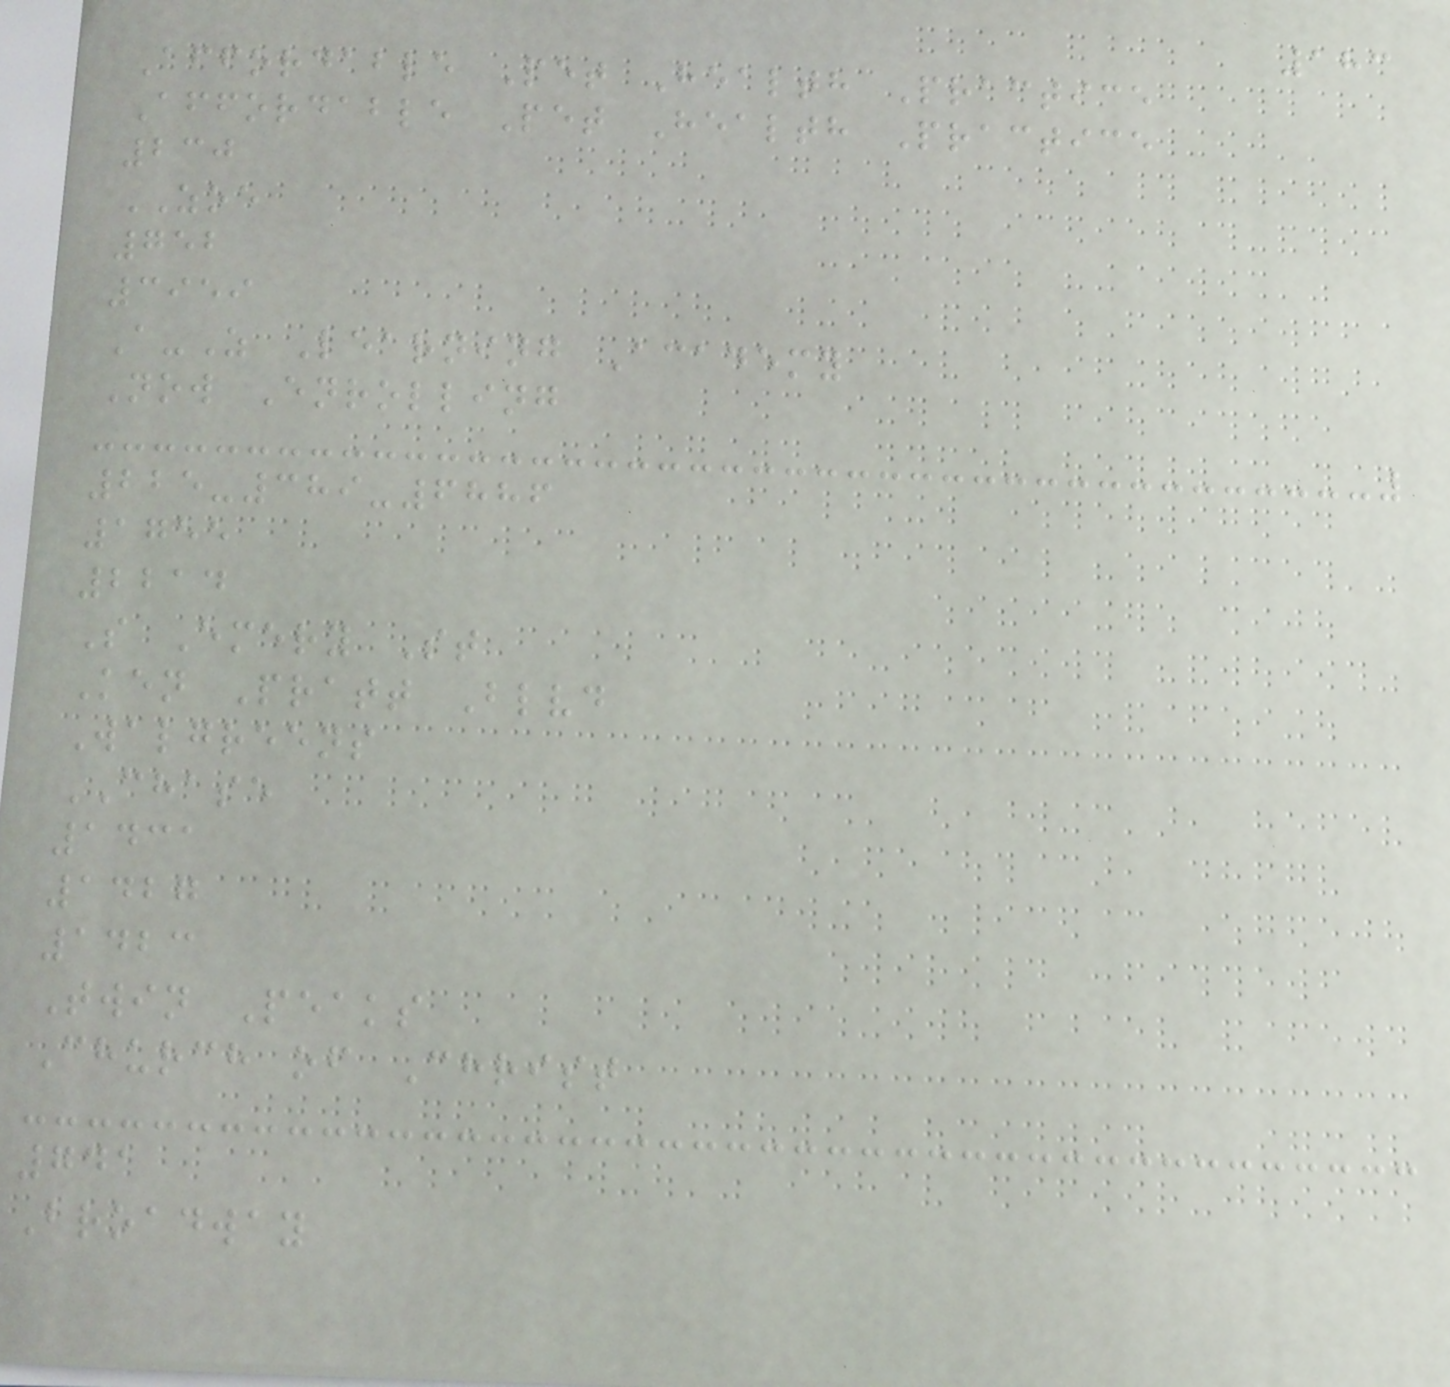183
Affordable Pet Health Practice
Affordable Pet Health Practice
230
ZOE
752
3959
A-Z Learning Academy
Now Enrolling
225-389-6886
1755
2214
S Emery St
Ken Pratt Blvd
Walgreens
CHASE
1431
1427
1423
Twin Peaks
Church of Christ
741
Broadway
